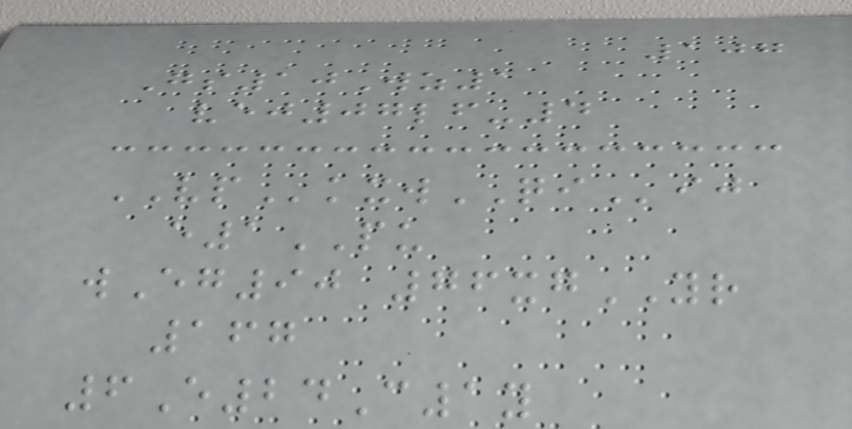107
Gs10Wz1
vej07lf-4
VPkxwQIij
e1PU
wEg90 76xgYR
167
6E24C1y
